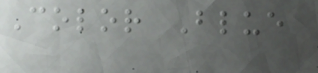Color Blue
